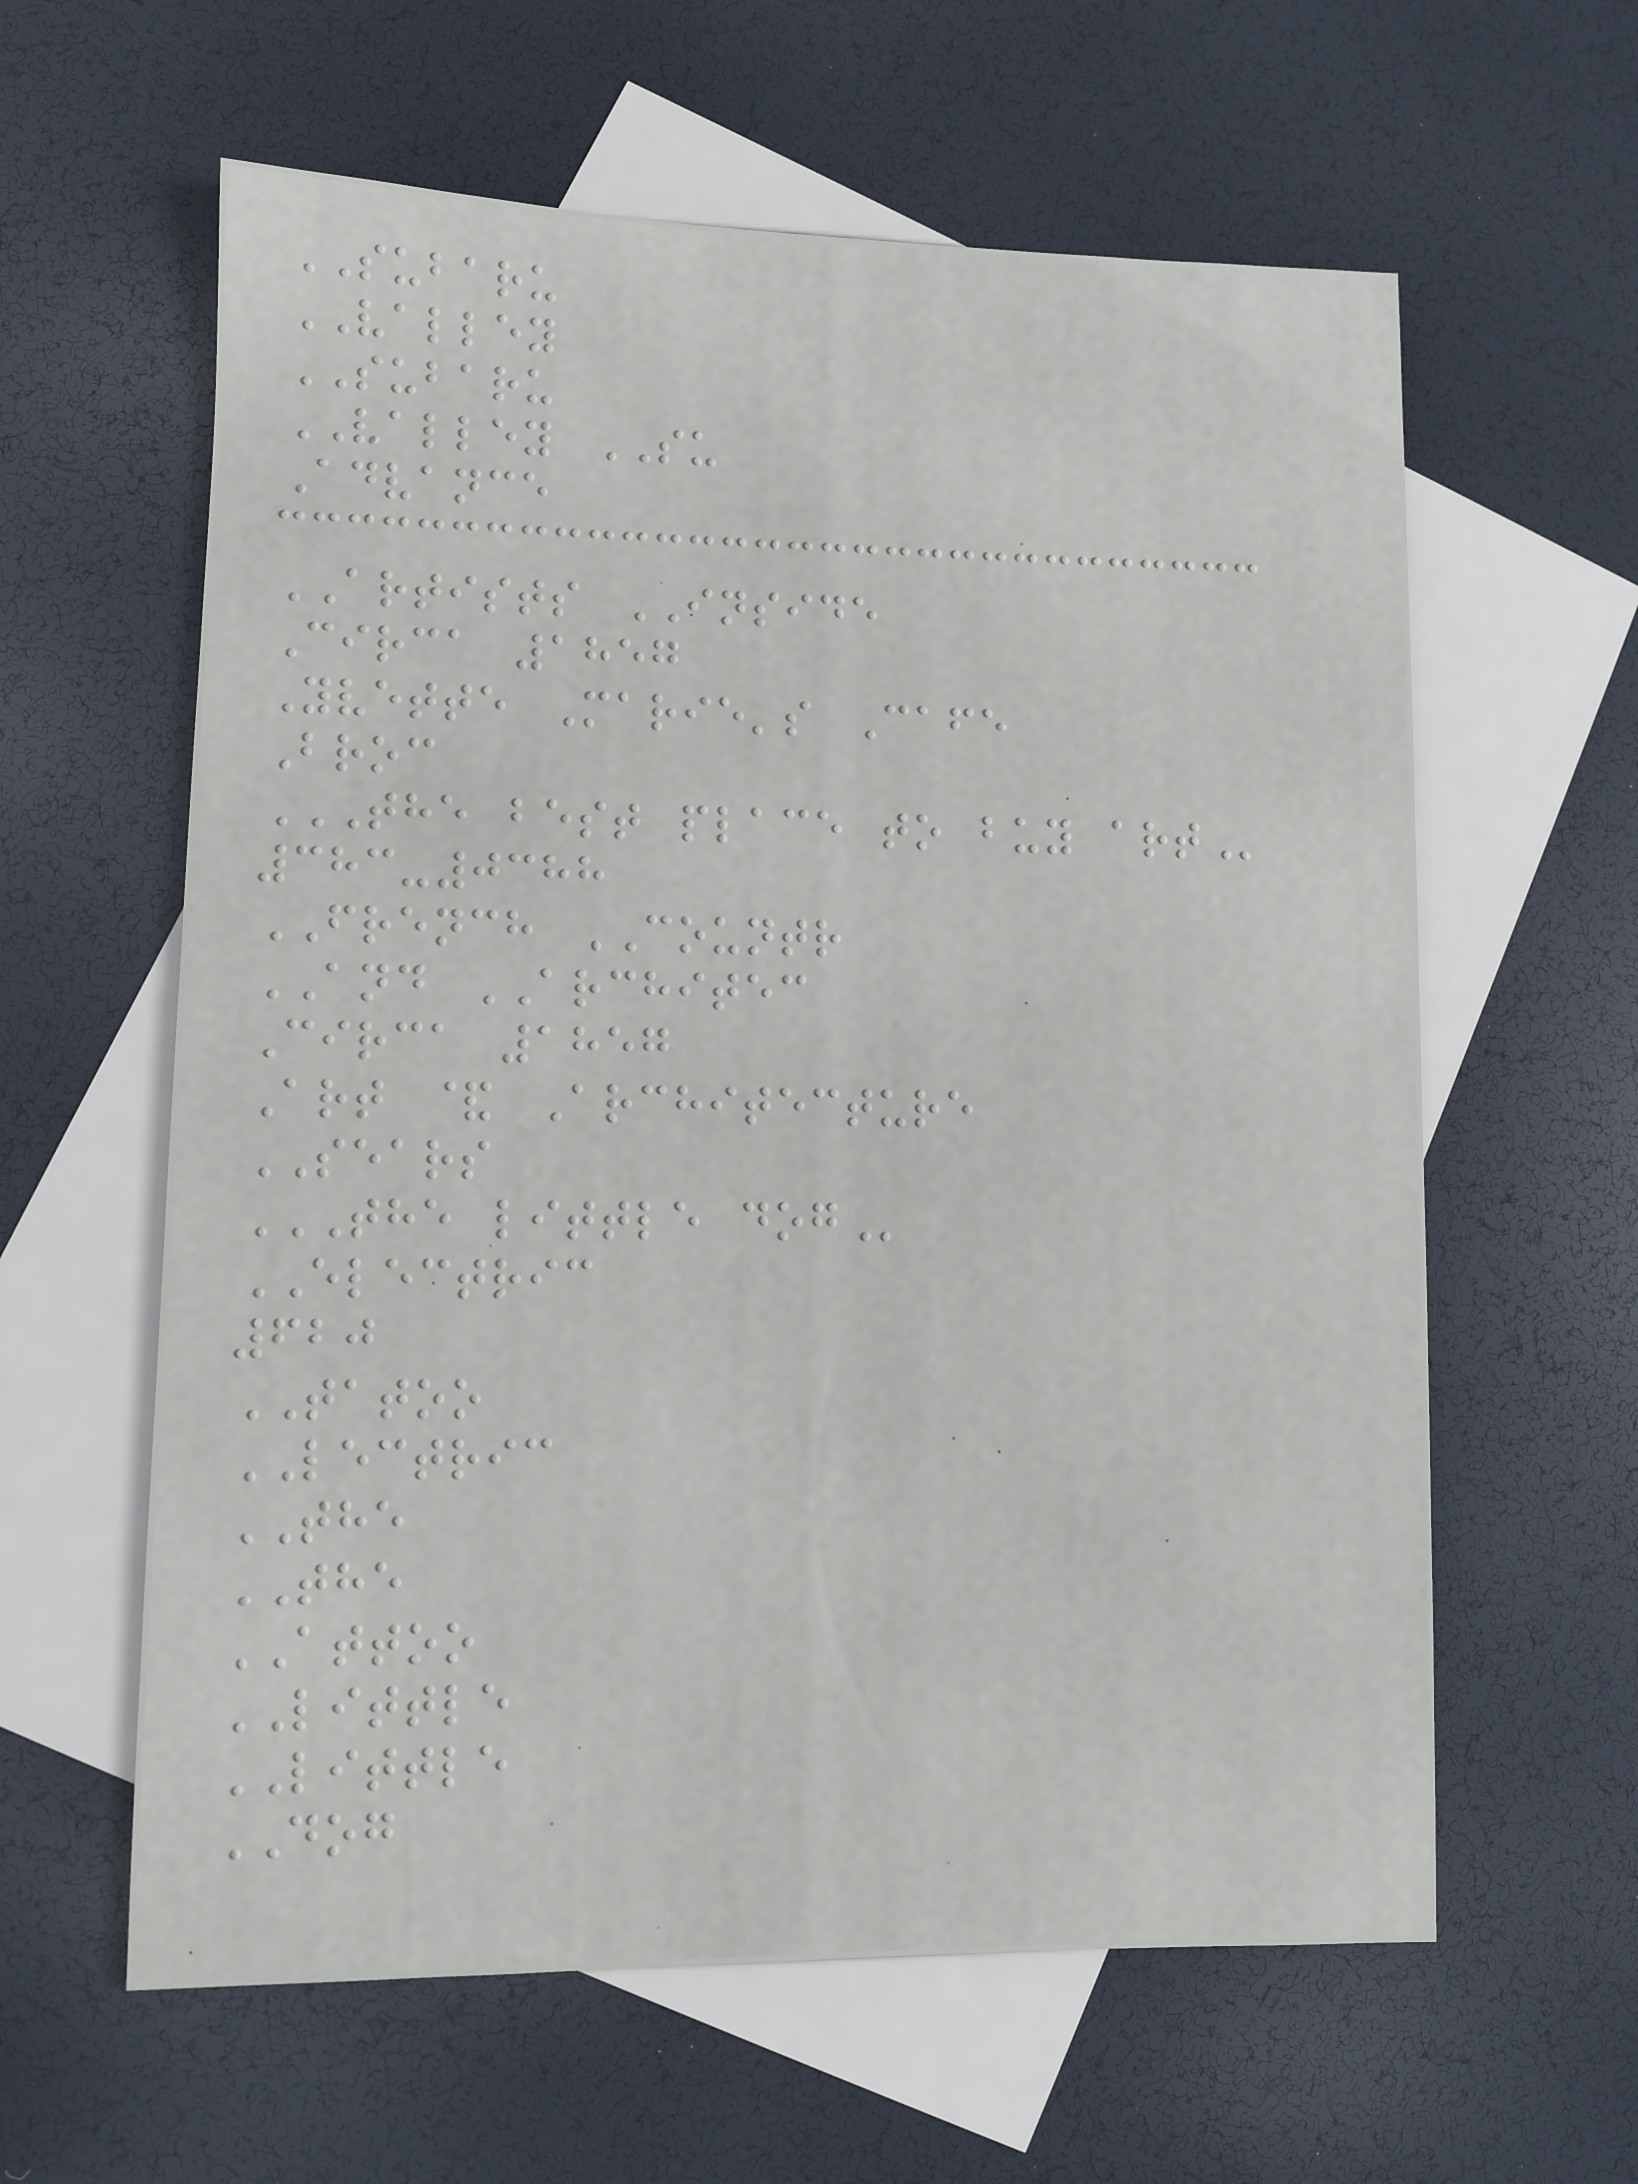SUBARU
VALLEY
SUBARU
VALLEY SU
Advance
ARTISTS INSIDE
Circa 1857
Yvette Marie's Cafe
Broc
THE BEST PLACE TO BUY ART
383-0388
FRENCH COUNTR
AND ARCHITEC
Circa 1857
Art & Architecture
SEARS
THE LITTLE DOG
ELECTRIC
620
TATOO
LECTRIC
THE
THE
ATTOO
LITTLE
LITTLE
DOG
